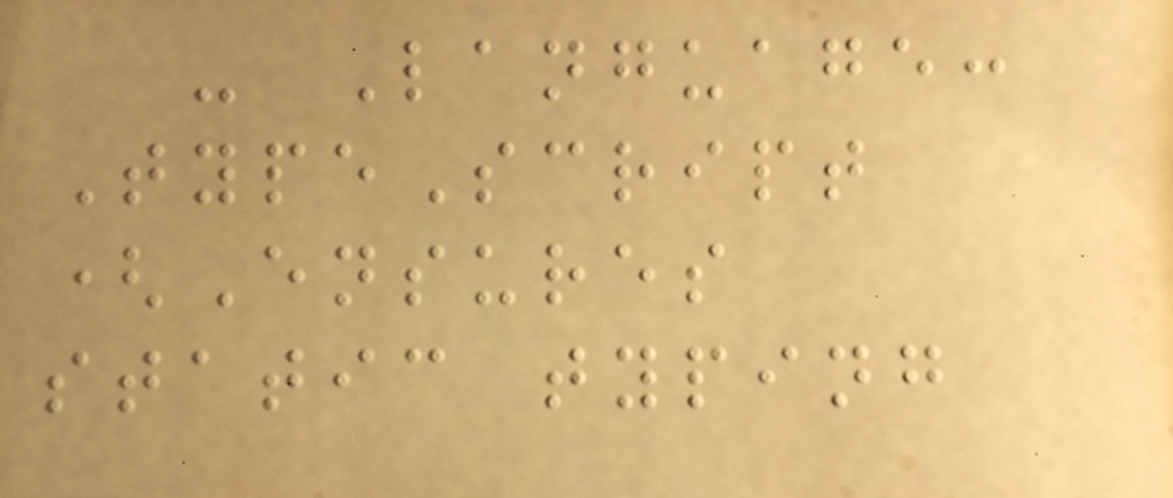- Language:
TypeScript
(Ensures
static typing
